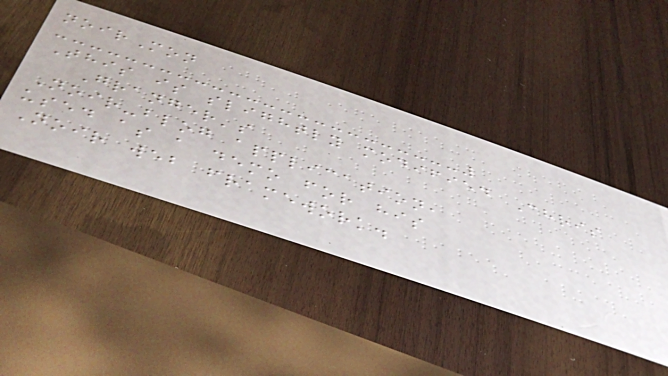noirMon
This is slightly modified Chris
Granger's
Noir-blog application,
used as a demo for his
Noir web framework.
